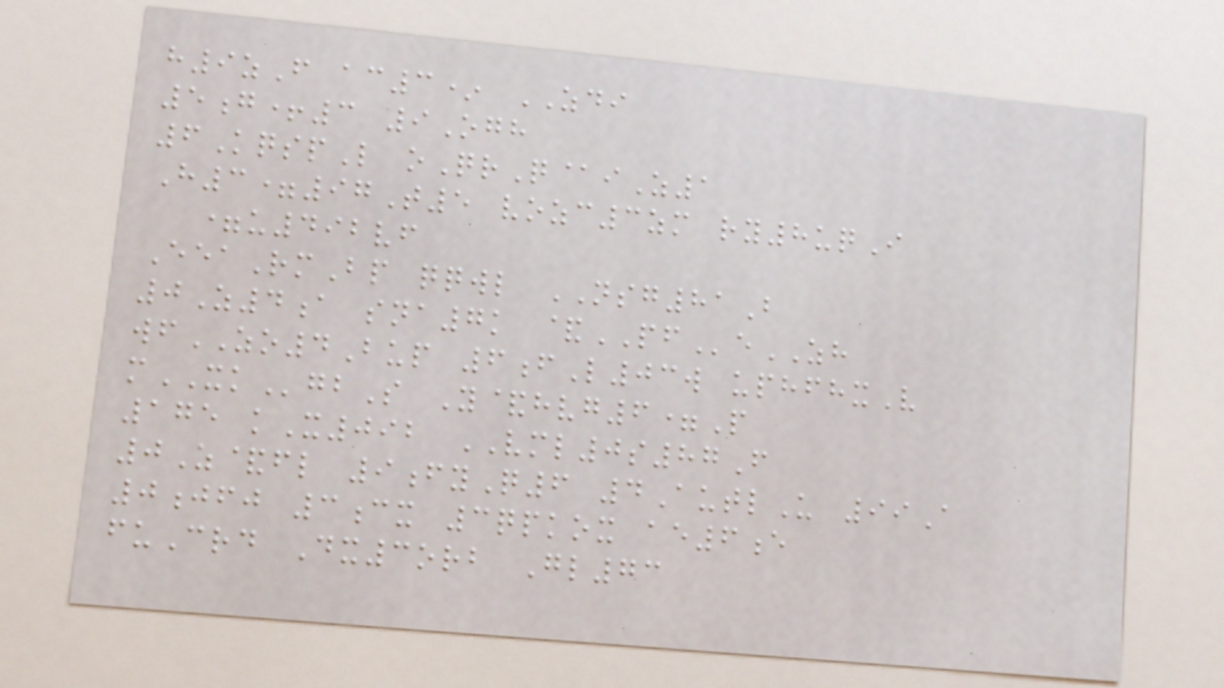h9zF ac3* ZDI
5g+3 9Ogh
6KqspL oQrQ@iZ1
H3=97T5 vozc3zm ry8uqI
=u492vf
EeaRmBp qqwl NSG81B
0Z4a sna7k &PFeZH
wfZO4Bup 6fL03w uphfhxV
mXKgbS Y&hvg6=P
175 kX092 VML0s87F
0Z&fl 9fyQ6 4AutlU 99A
0jfj 3cx 3qpkox ae6e
fuCrd Dx3orb Gl73
